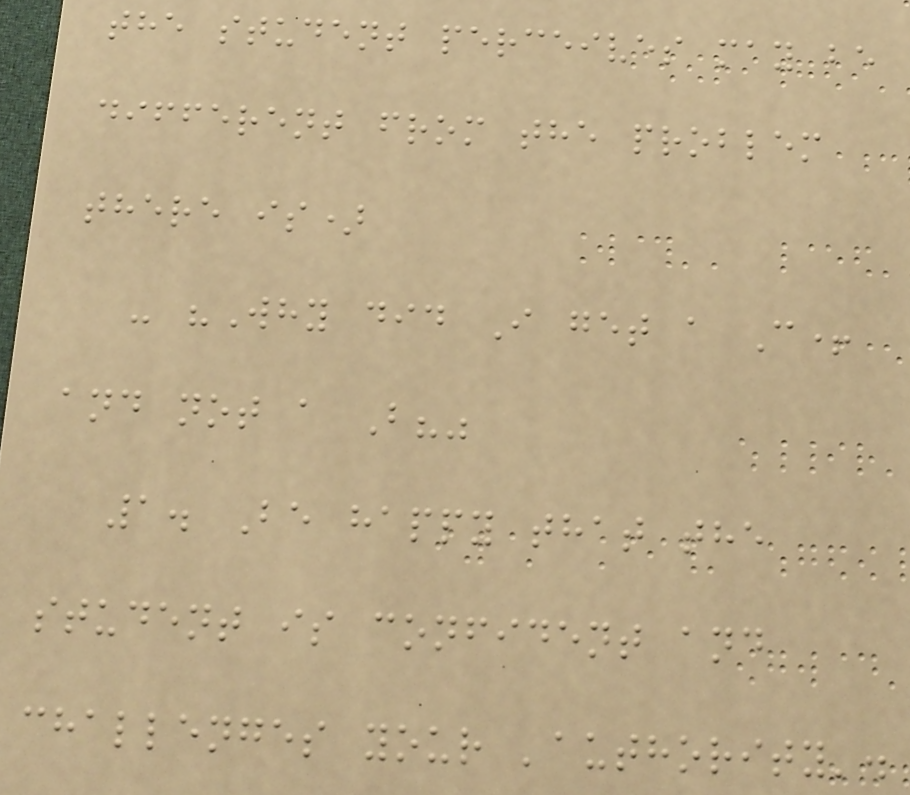the student perceives may be
different from the problem
there is)
- "Why did I get a C+
and not a B?"
1. Be happy that the
student is confident and
challenges your 'authority'.
